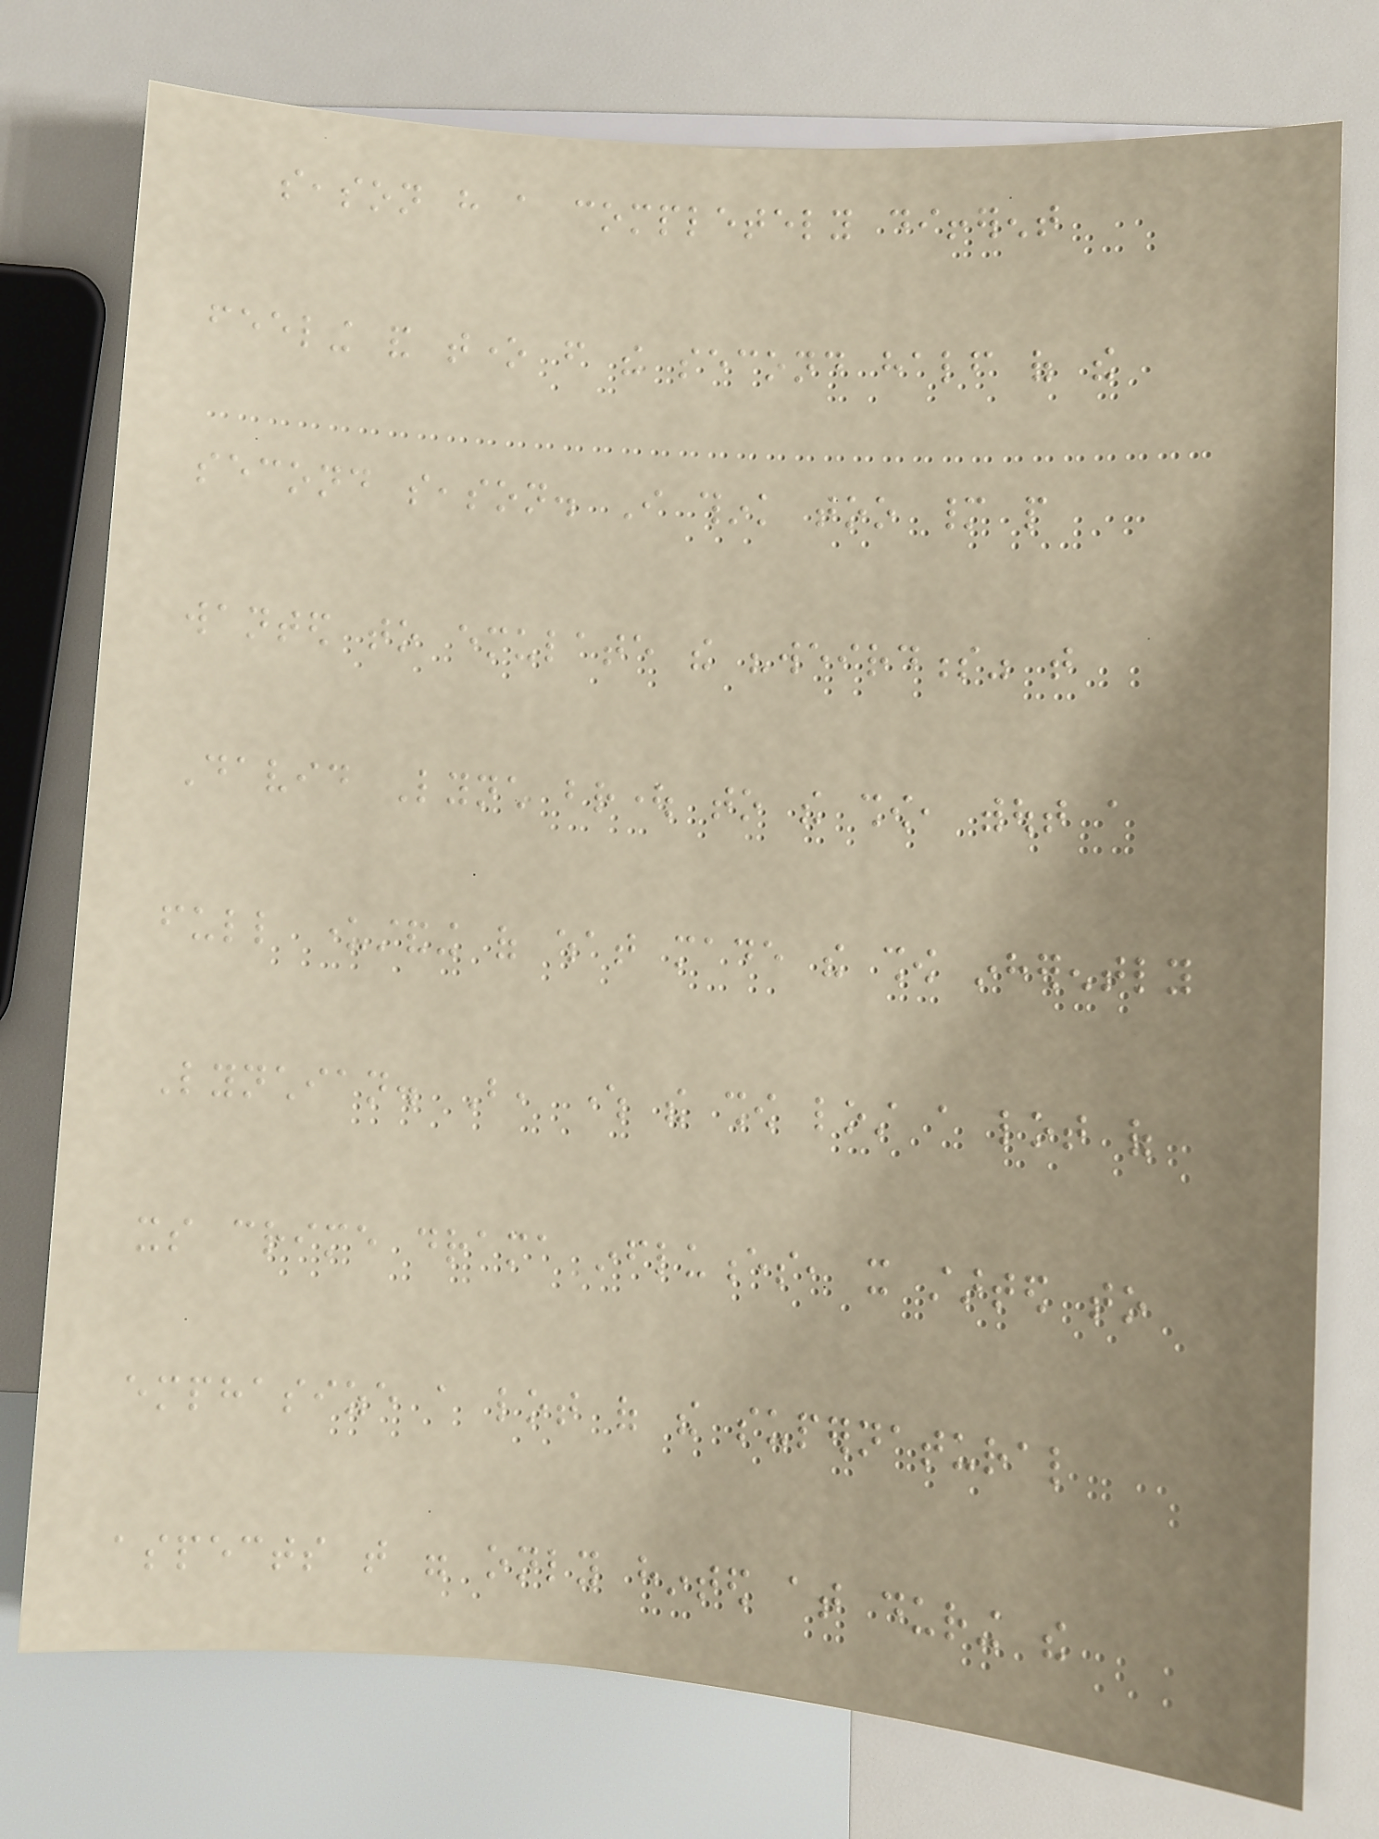season have a completely different
feeling and tone from the second half of the
second season. I think too many people
wanted to emulate the "weirdness" that
David Lynch brought to the show, without a
full understanding of what made the show inherently
Lynchian. But, where the show lost a lot of
its crime drama influences, it started to
emphasize a lot of the supernatural
aspects that were only hinted at during the
